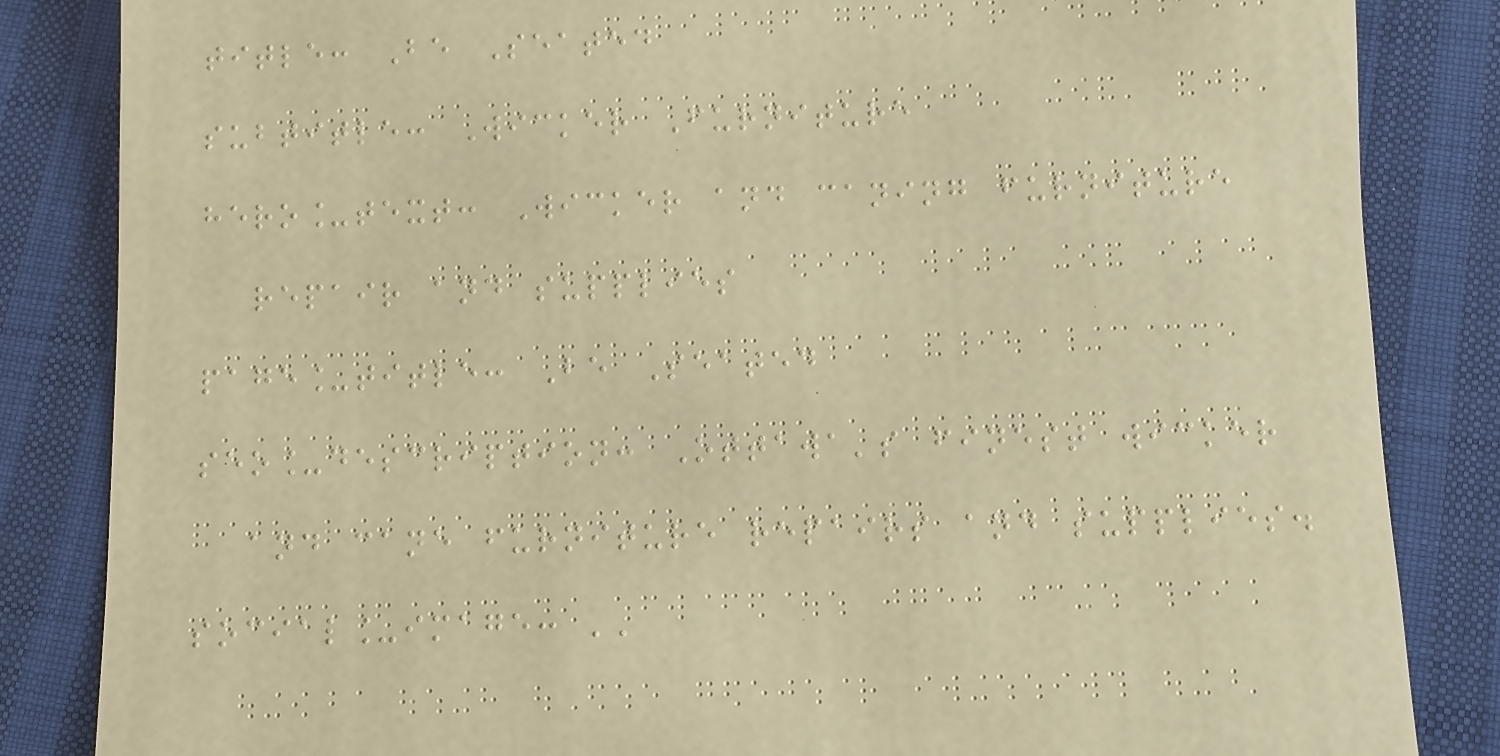title: Be Seated
subtitle: Wicker Furniture
hero_text: Wicker and caning furniture
repair and supplies
page_title: Be Seated
seo_description: Ottawa's finest wicker
and cane furniture repairs and supplies.
social_image: ''
